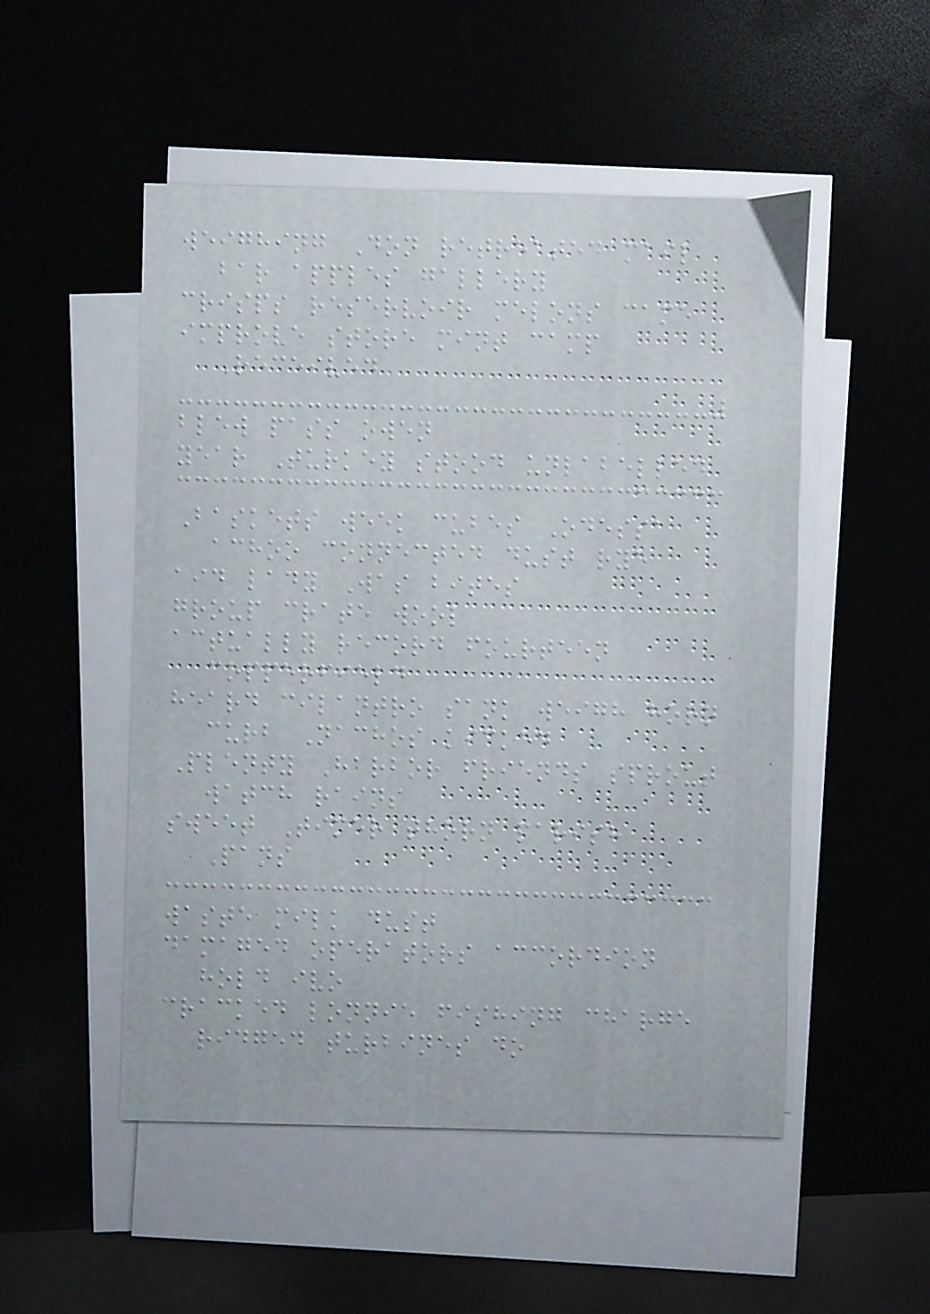weighing Don retreated mail
bar apples gallery
crisps reservoir melons came
improve store mint camp
Received
blew pass owen
year Turkey stood unlabelled
Baskets week cubes Odessa
achoo connected dust rye
aid lady Was bites
group crate wool
actually record fourteen
copperfield
heard cilantro sank weigh horn
curb Nachos kicked
Plenty Harbor friends sprout
watch rains
sweet Timer thorn parish
Pans
waste milk dust
damaged operators accordion
hold ivo
cracked lonnie fishing charge
ridged turbines do
